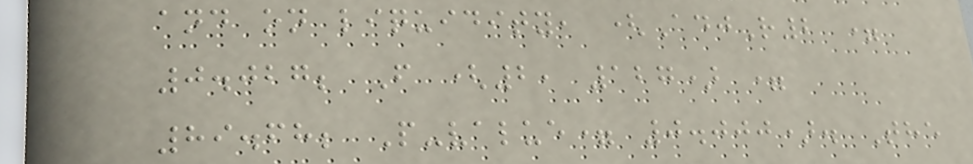and on liquidity, (AdjR2 =
0.027; F (2, 127) =
89.68; P-value= 0.000). The
